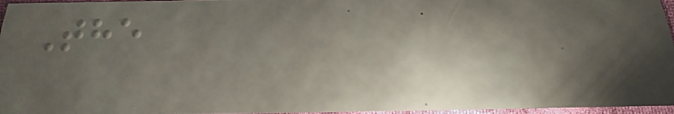The
